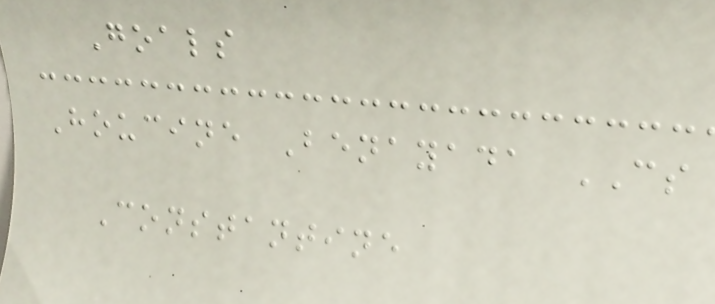Goals
Houcine Benayada CS
Constantine
